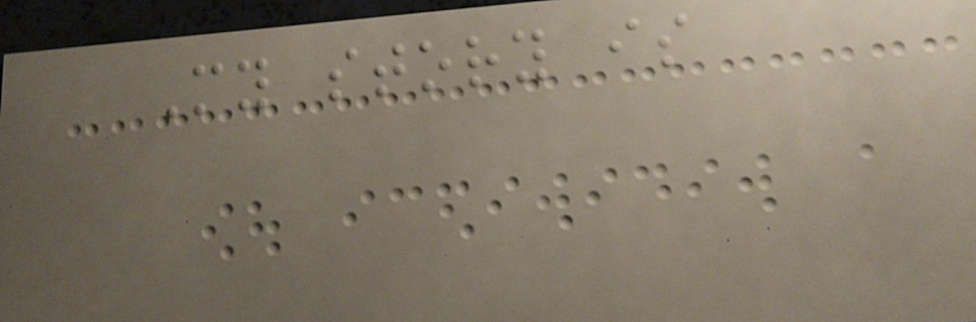My story is
